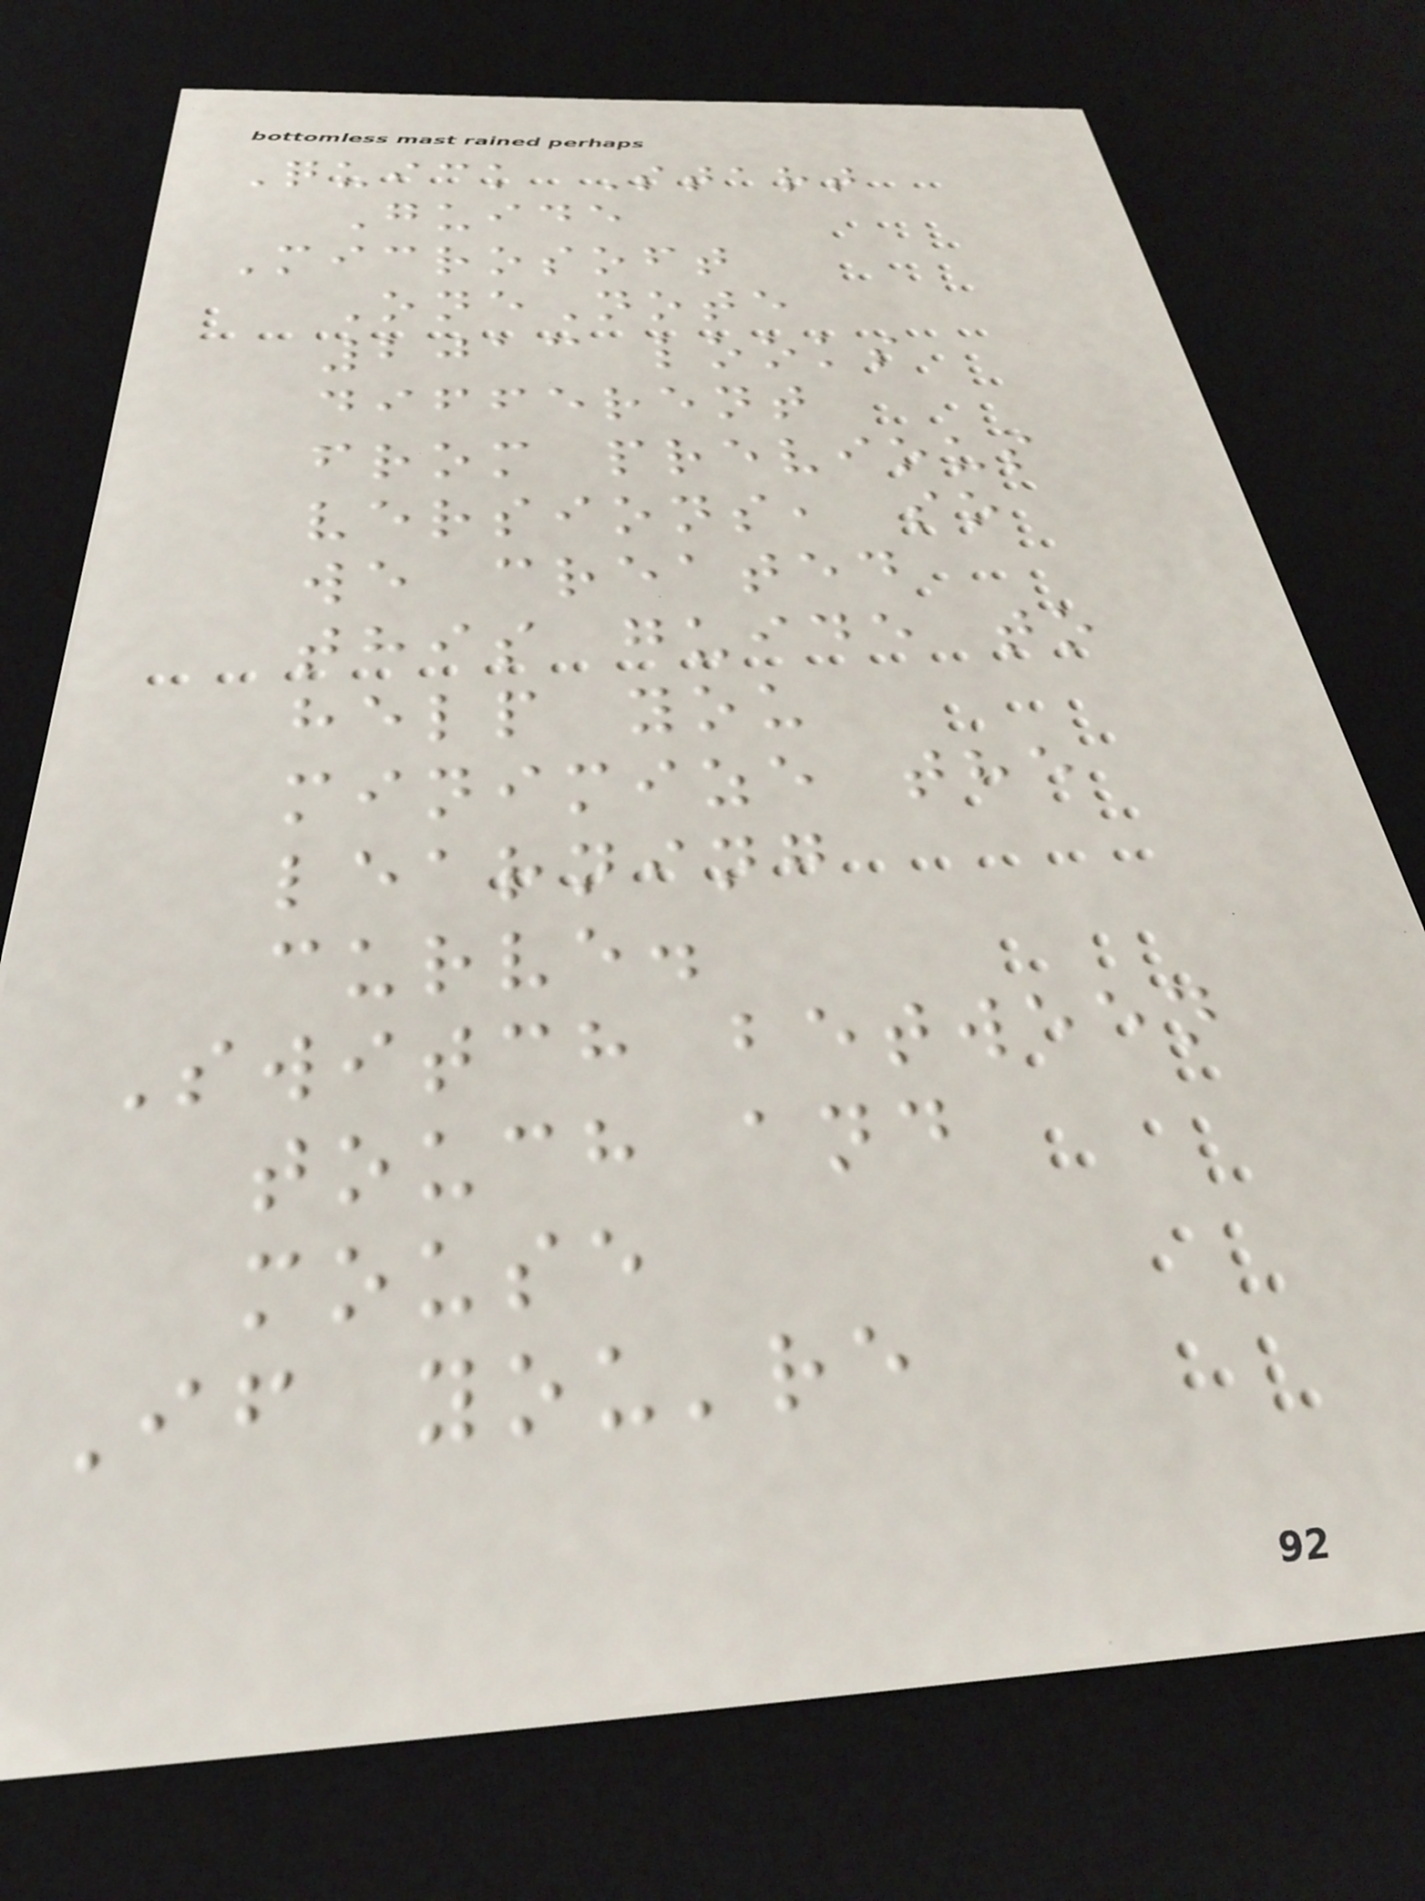Quick Start
Guide
Microsoft
OneNote
2013 looks
different
from previous
versions, so
we created
this guide to
help you
minimize the
learning
curve.
Switch between
touch and
mouse
If you're
